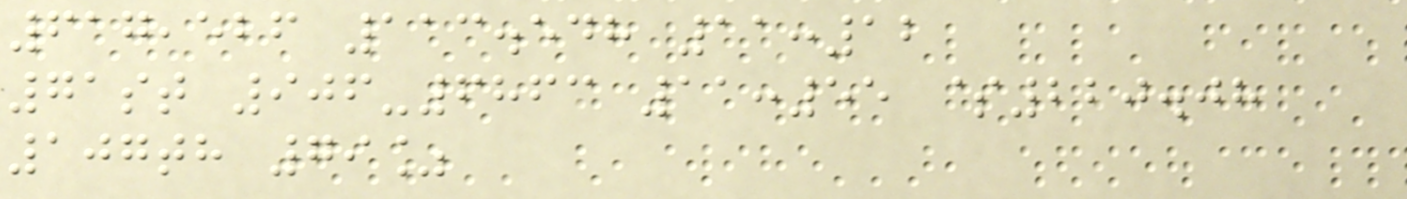617,526 113.548 11:12
71st 906-6863 11:55 $220.08
107th 79%
